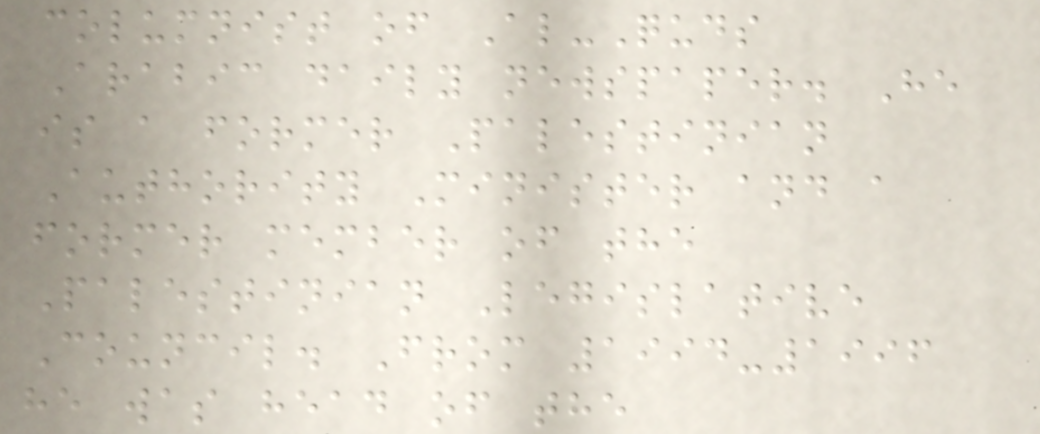columnist of Al-Quds
Arabic daily newspaper. He
is a former Palestinian
Authority Minister and a
former member of the
Palestinian Legislative
Council. From 1994-1996
he was head of the
